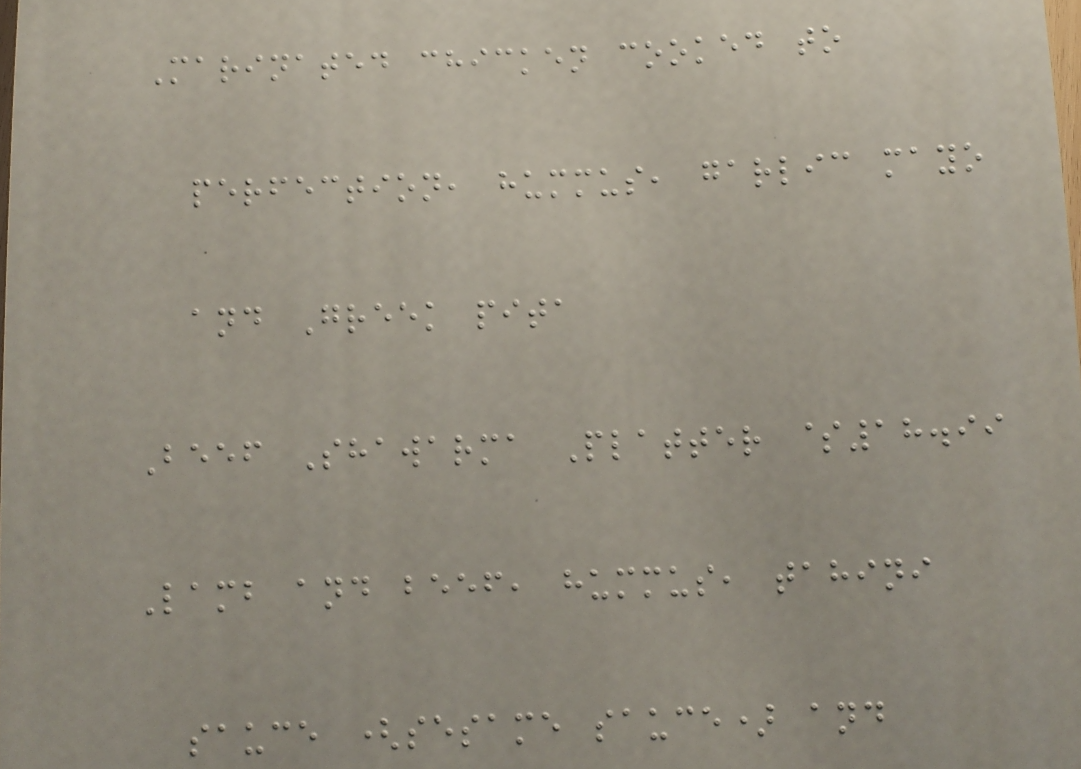Marinated chicken cooked to
perfection, hummus, garlic mayo
and Greek pita
Beef Shawarma Platter $18.99
Lamb and beef, hummus, tahini
sauce (sesame sauce) and
